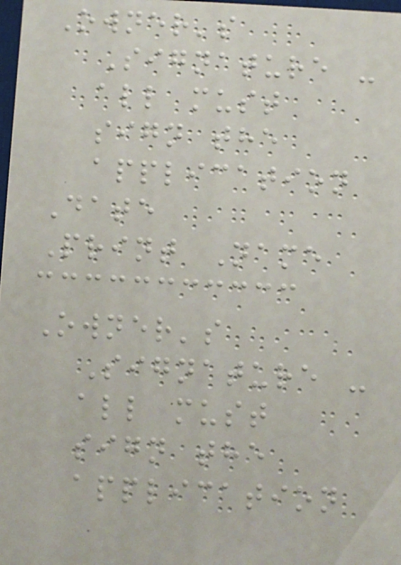Owner's
Signature -
all must
sign the
application
Date
Print Name
Owner's
Signature -
all must
sign the
application
